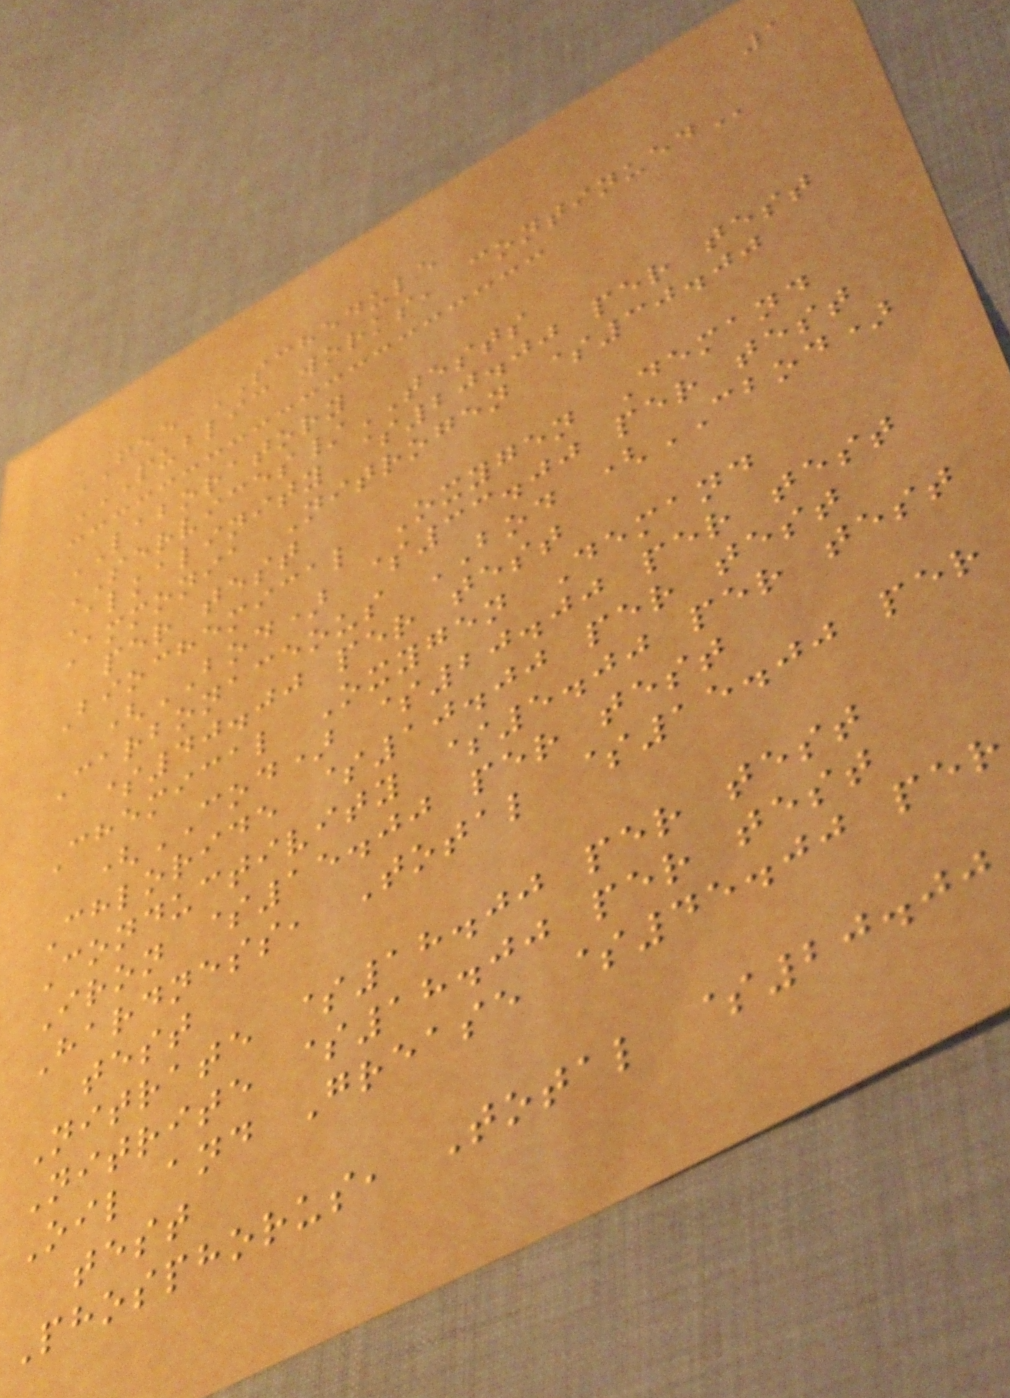1
FEE SCHEDULE
PUBLIC WORKS, CONTINUED
LABORATORY
SERVICES/TESTS
Alkalinity $20.00 per test
Ammonia Nitrogen $30.00
per test
Biochemical Oxygen Demand
(BOD) $33.00 per test
Carbonaceous BOD (CBOD)
$40.00 per test
Chemical Oxygen Demand
(COD) $20.00 per test
Chloride $10.00 per test
Conductivity $5.00 per test
Iron $15.00 per test
Hardness, Total $15.00 per
test
Nitrate $18.00 per test
Nitrite $18.00 per test
Oil and Grease $45.00 per
test
Phosphorus, Total $20.00
